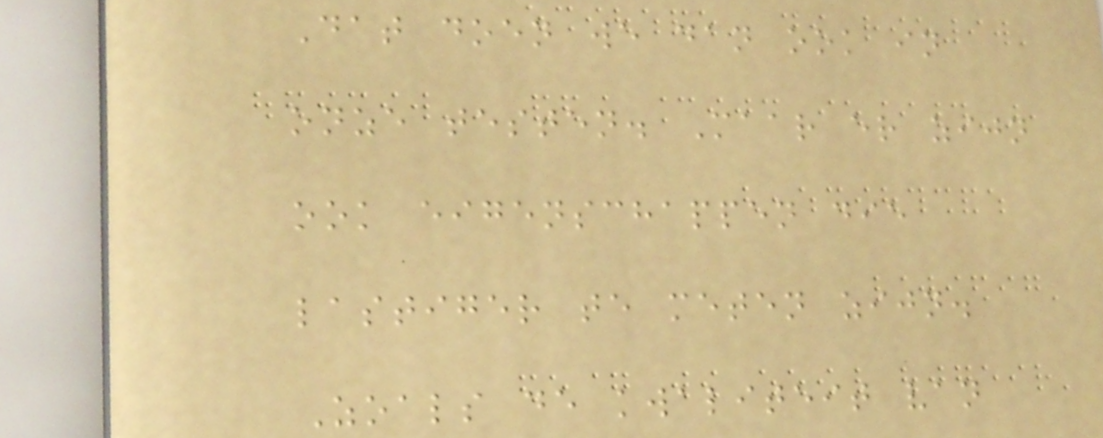Dat doen we dan ook in
onze testen. Maar er zijn
ook eigenschappen die
lastiger te meten zijn.
Zoals de kwaliteit van
